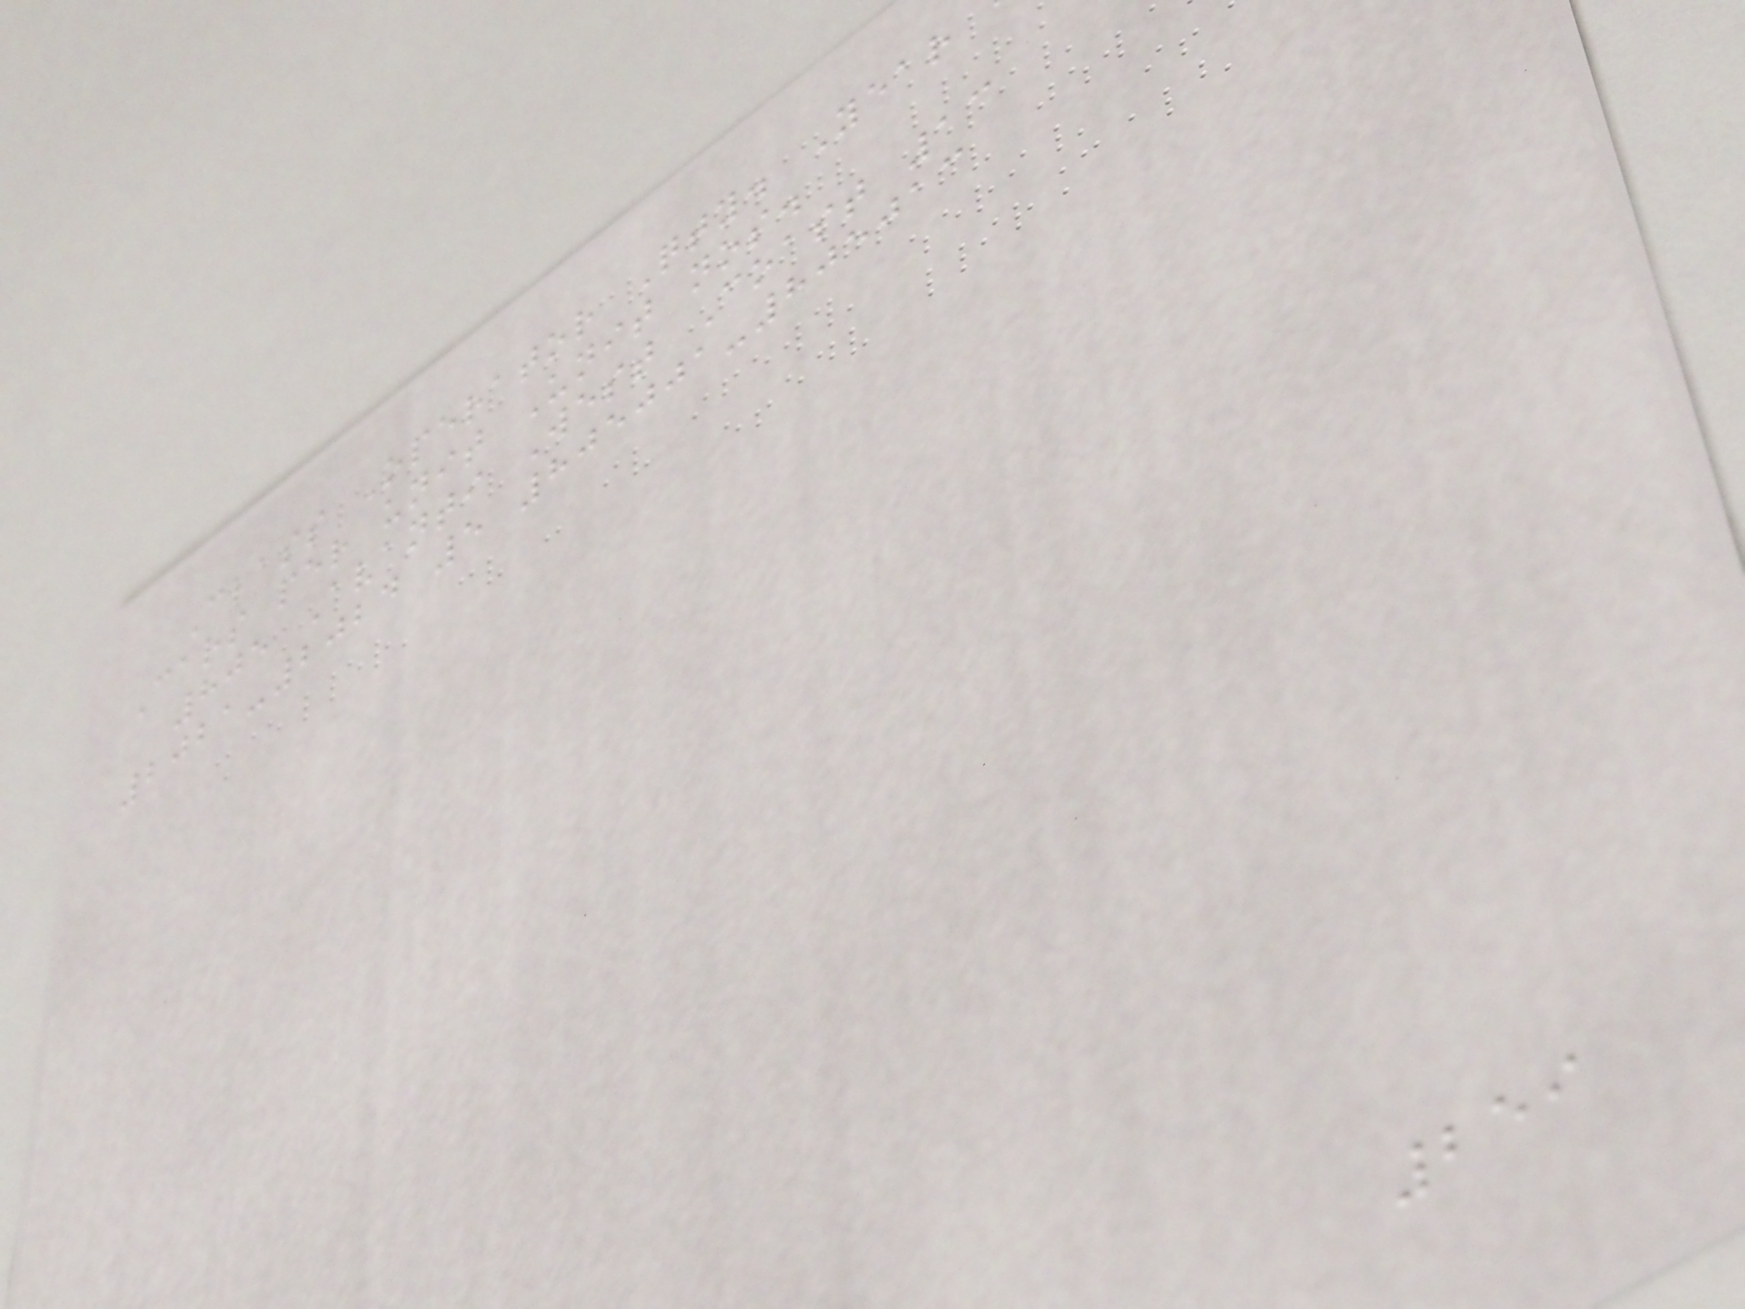Class Operator Qty. Year
Cars per unit Unit nos.
805 Avanti West Coast 13
2021-2024 5 805001-805013
259
